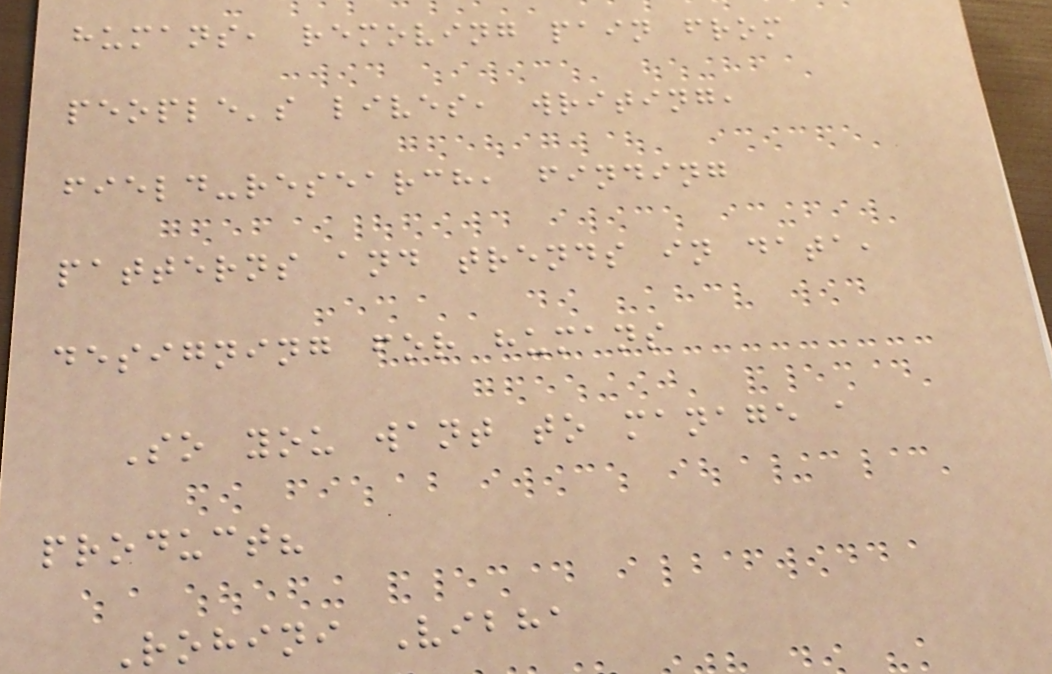humans, removing pain from
people's lives, writing,
field-research, finding
patterns and trends in data,
designing for humans
So you want to manage a
product?
Rohini Vibha
